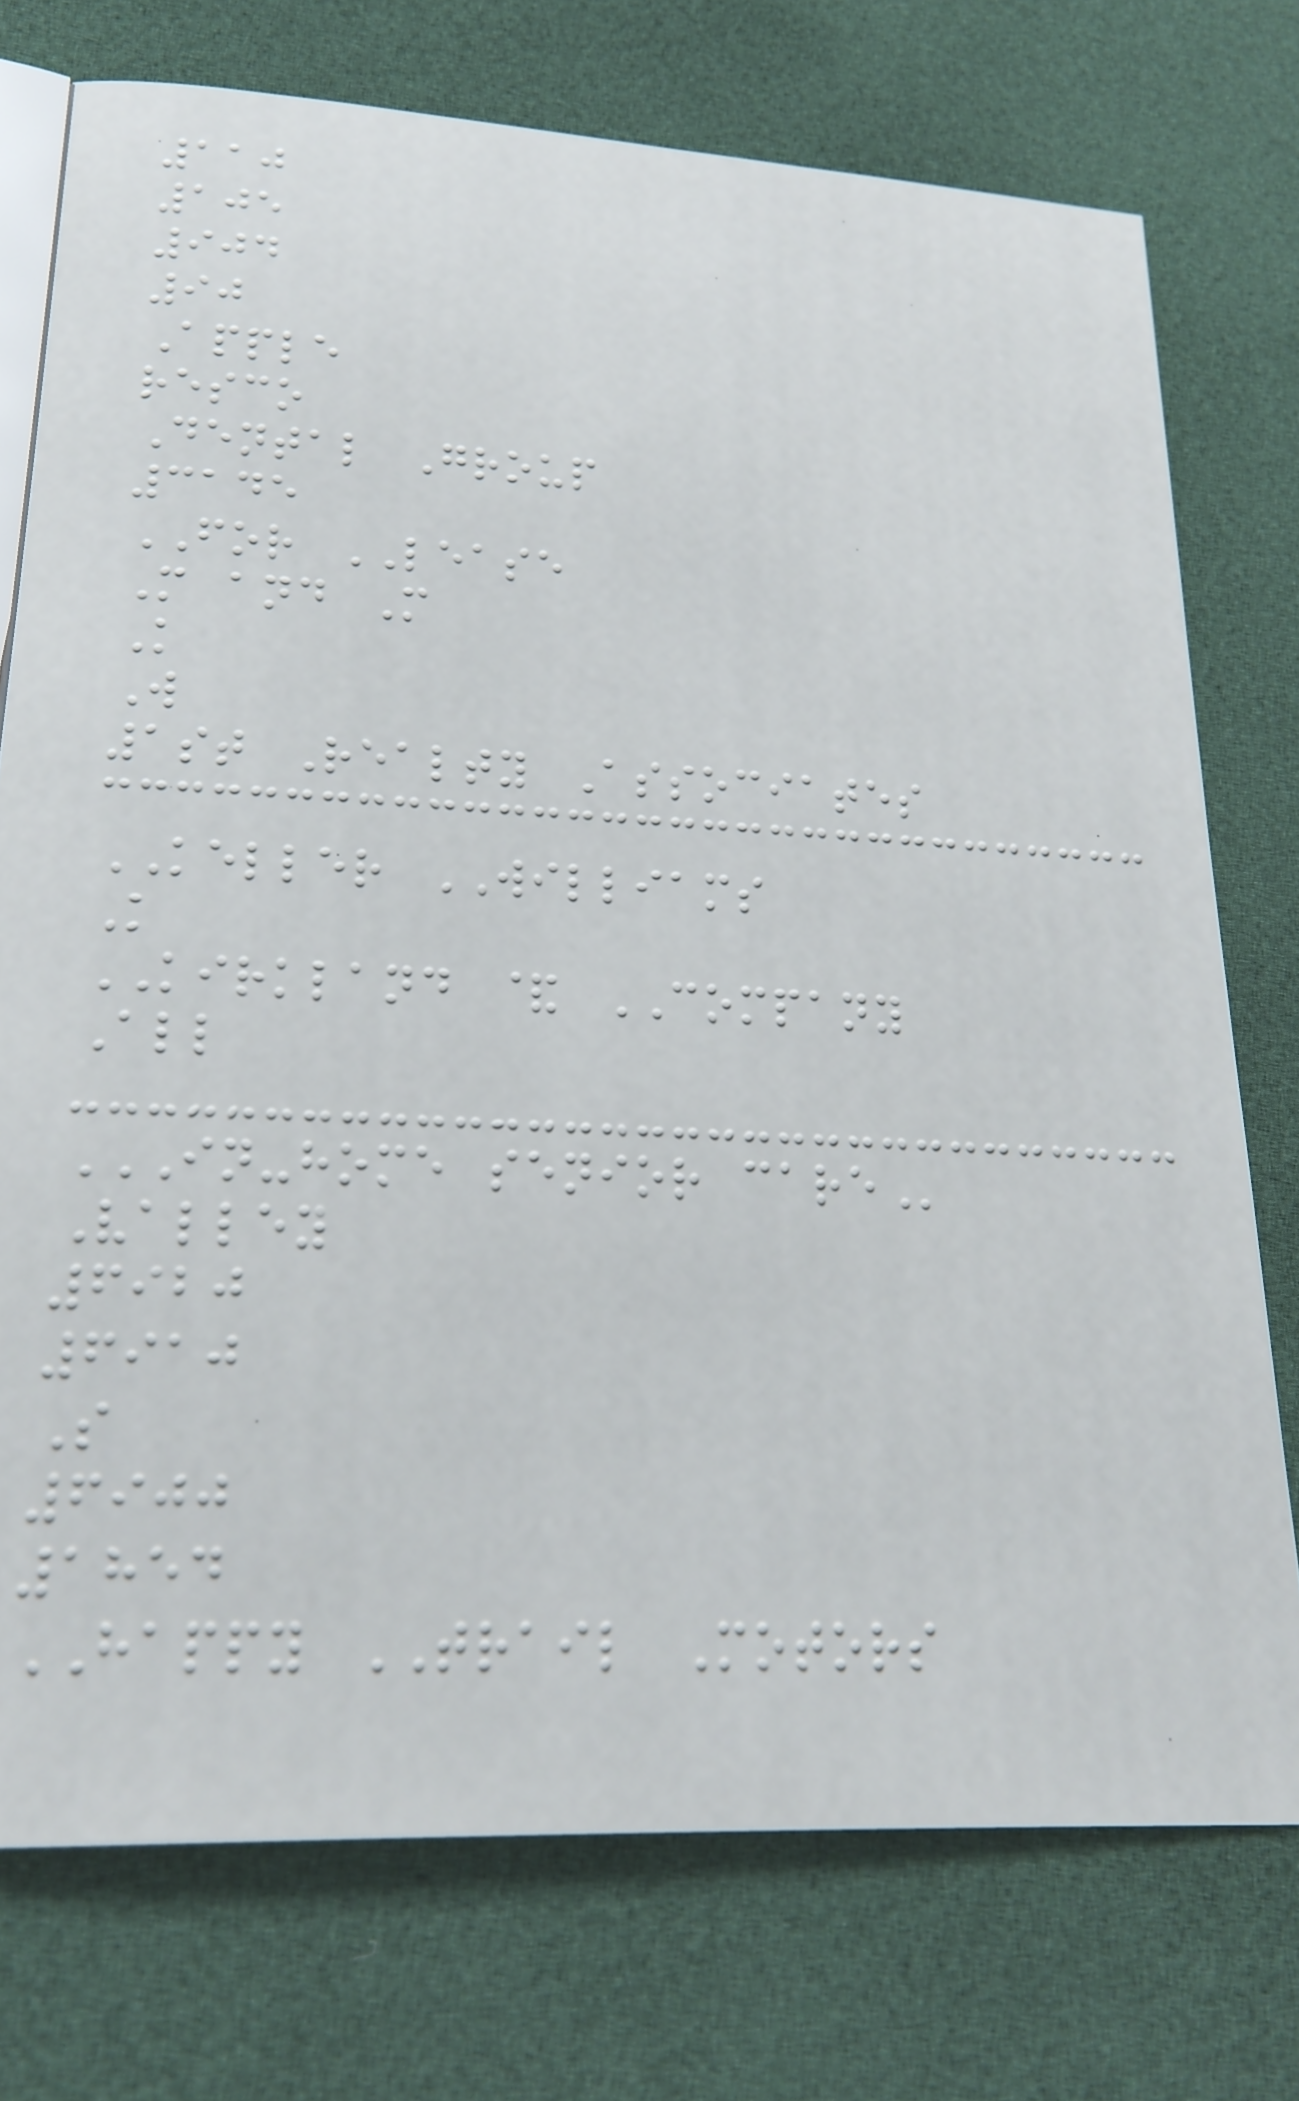110
105
904
90
Apple
resco
Dental Group
3145
FOR LEASE
M and M
K
W
1st Realty Associates
KELLER WILLIAMS
K
KIRKLAND & COMPANY
All
IN-HOME SENIOR CARE
Valley
6920
6910
S
6900
1854
HAPPY TRAIL Motors
